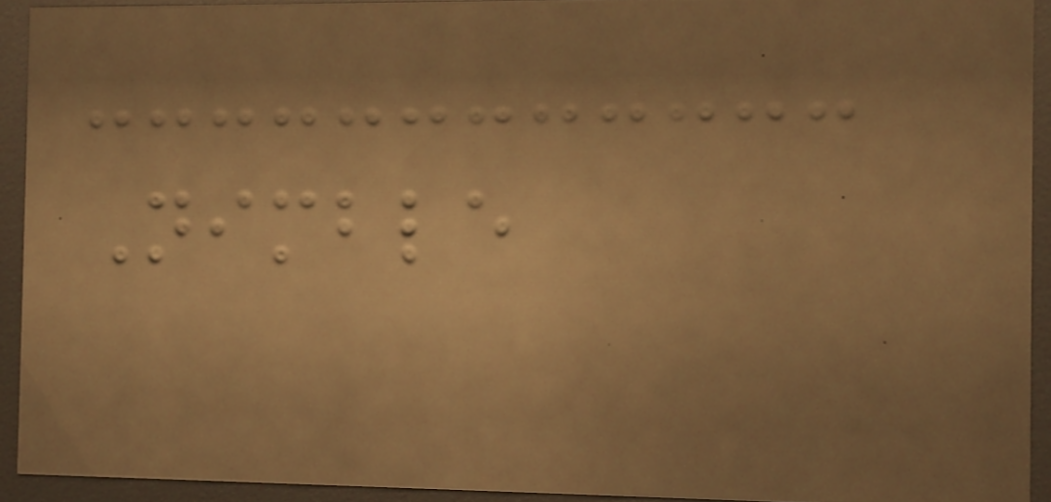Nimble
